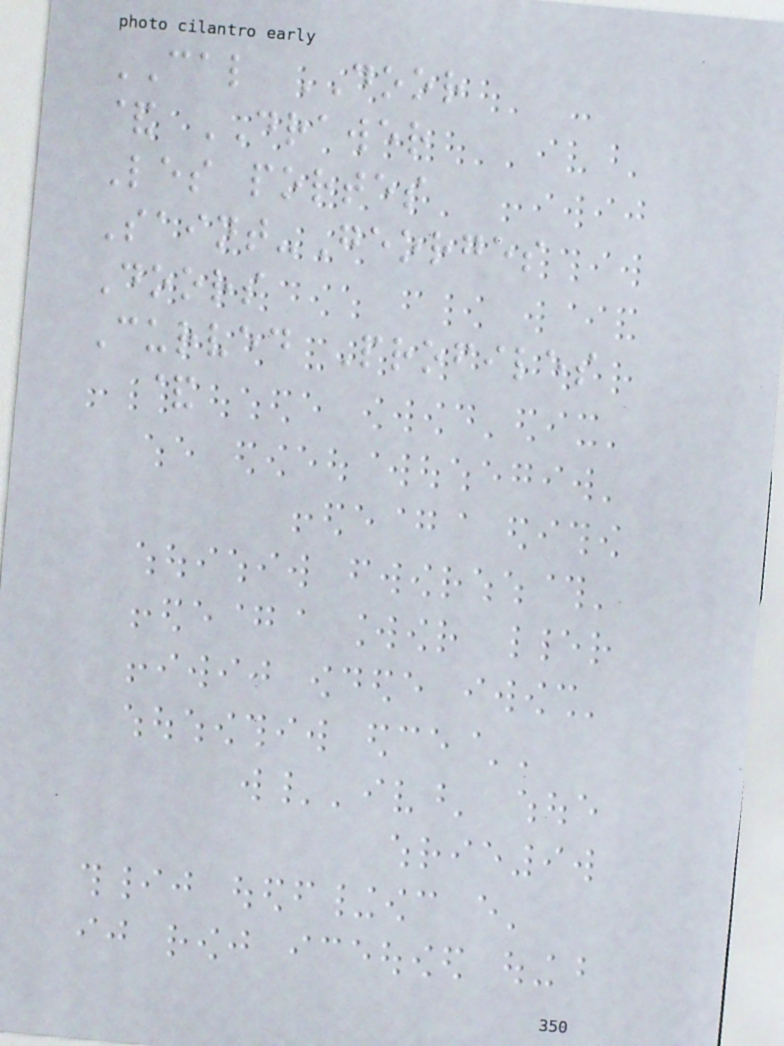CAL DOOR
& DRAWER
Les portes
Saint-Georges
Doors
Curved Profiles
&
